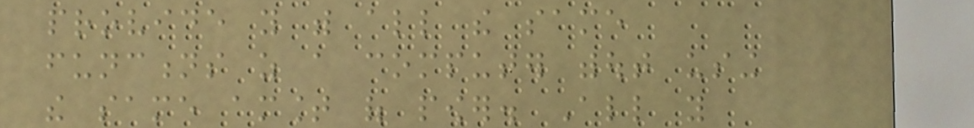provide you with all the same
functions as a computer without using
the same amount of power. All you
